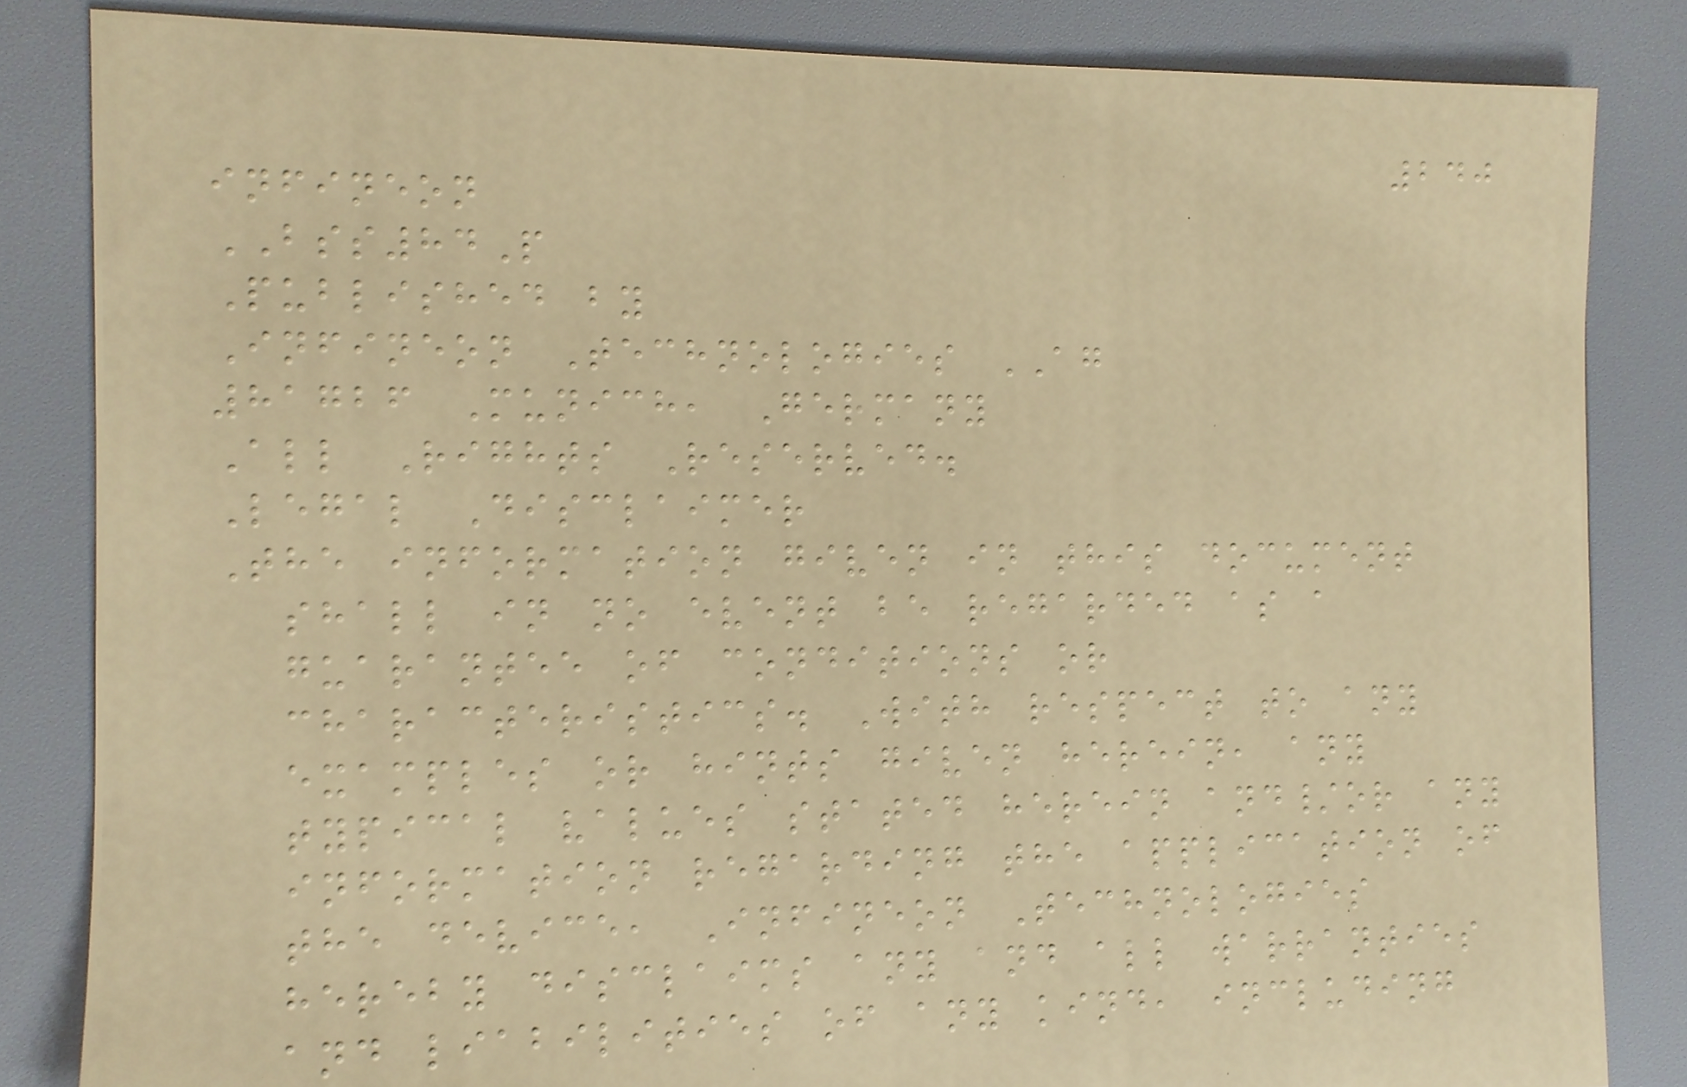240
infineon
BSS84P
Published by
Infineon Technologies AG
81726 Munich, Germany
All Rights Reserved.
Legal Disclaimer
The information given in this document
shall in no event be regarded as a
guarantee of conditions or
characteristics. With respect to any
examples or hints given herein, any
typical values stated herein and/or any
information regarding the application of
the device, Infineon Technologies
hereby disclaims any and all warranties
and liabilities of any kind, including
